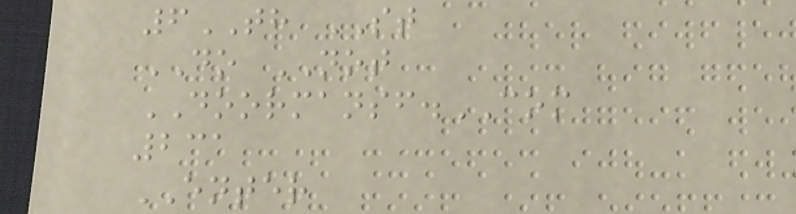6TH ST
DO NOT
DOORMANSF.COM
231
ENTER
